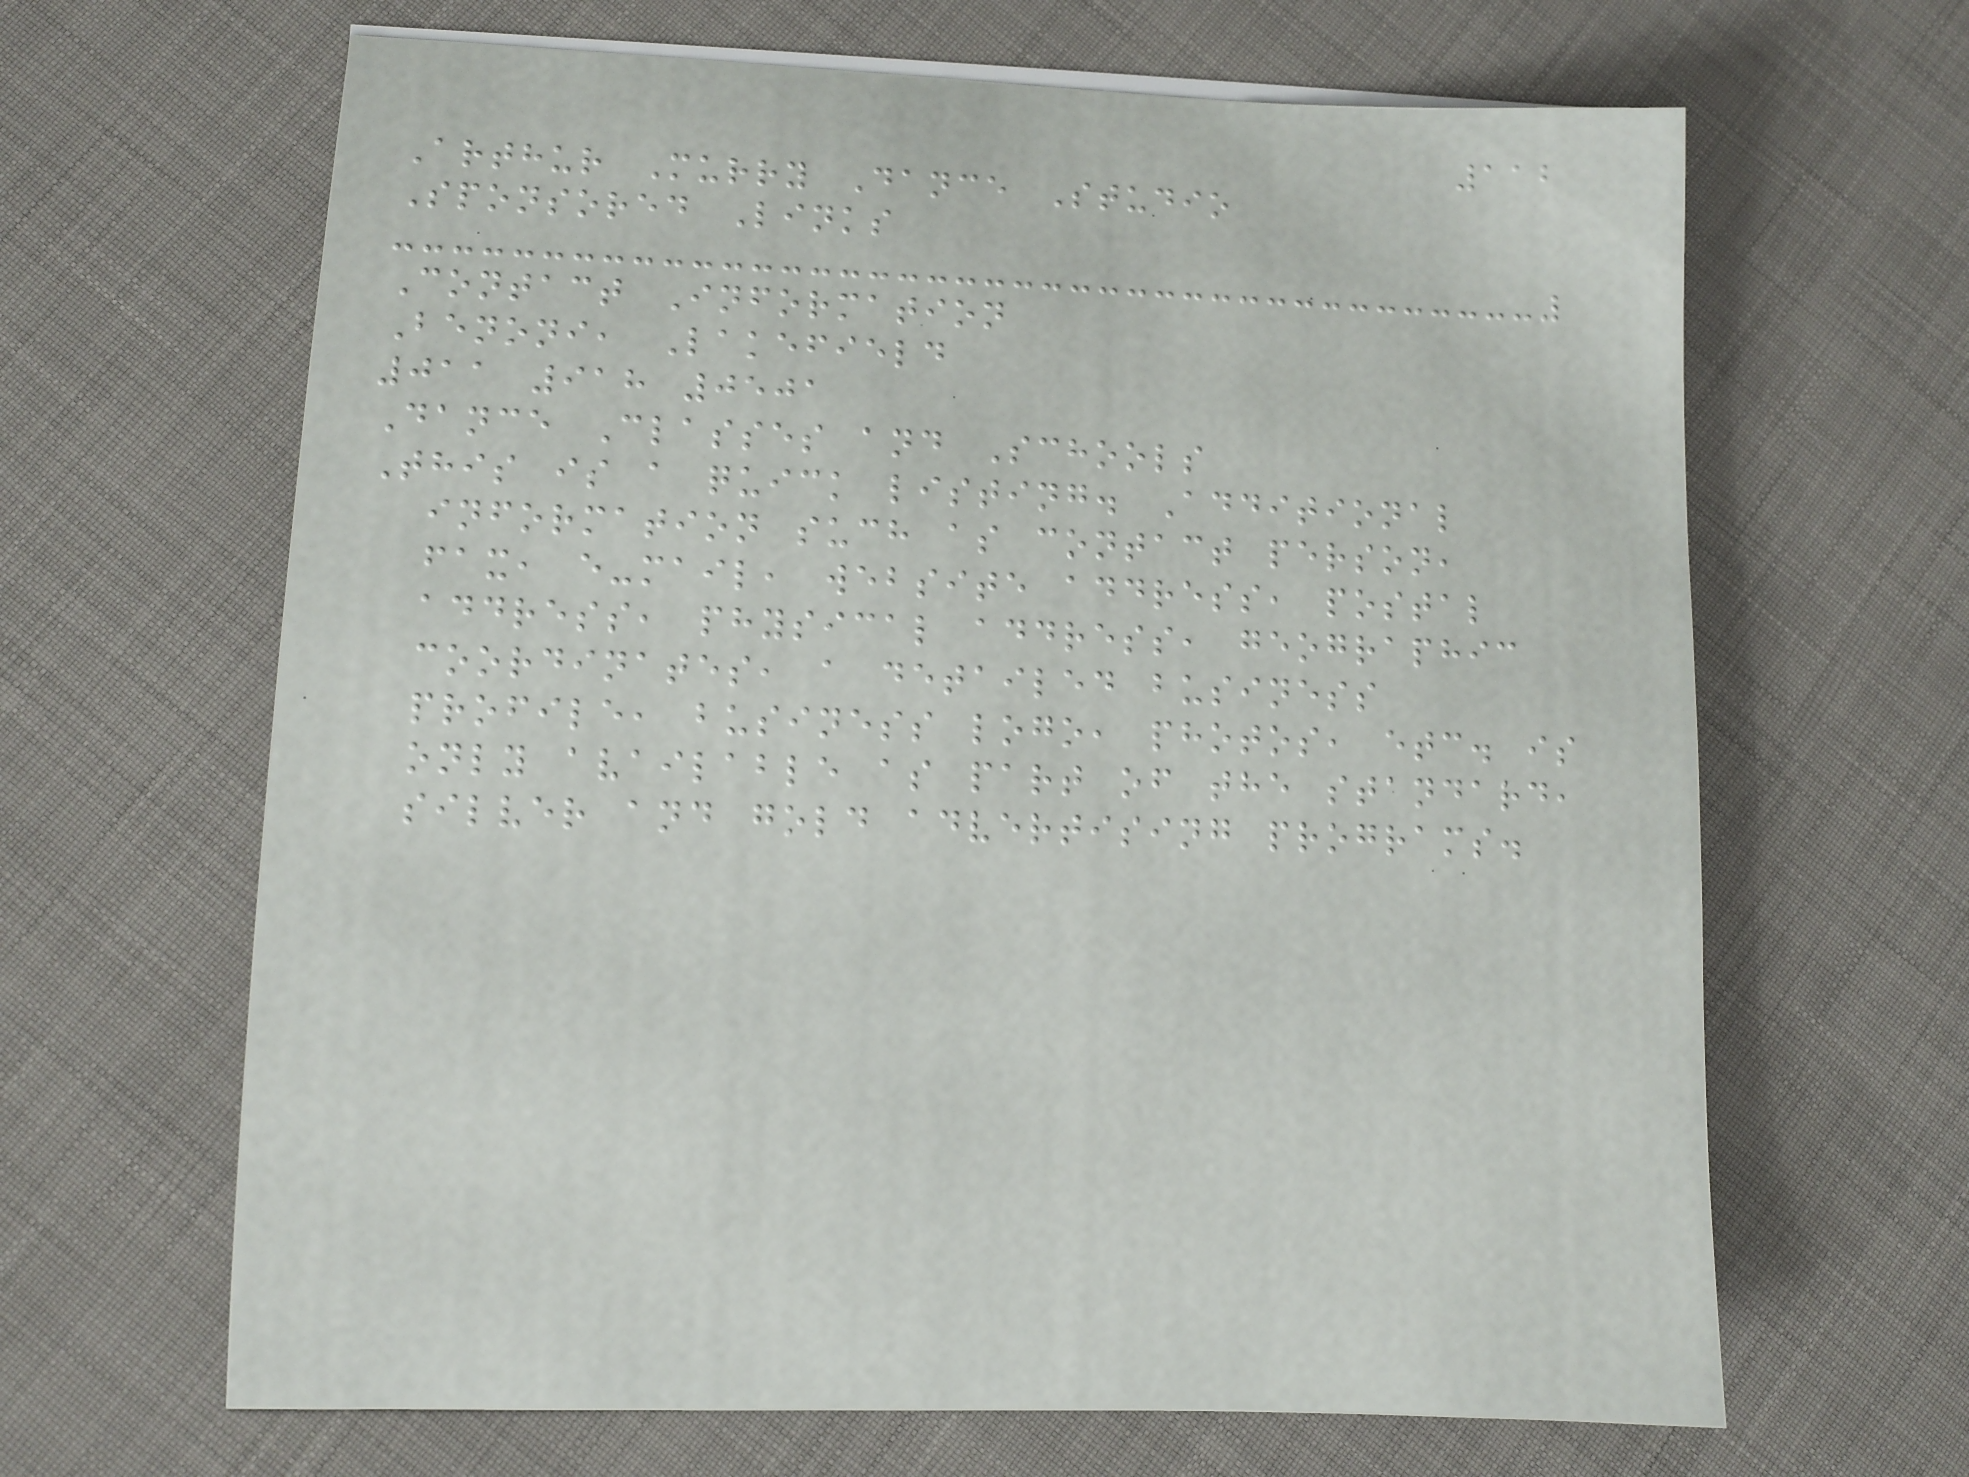112
Arthur Murry Dance Studio
Sponsored Links
Contact Information
Benoni, Lakefield
011 918 0501
Dance Classes and Schools
This is a quick listing. Additional
information such as contact person,
fax, e-mail, website address, postal
address, physical address, geographic
coordinates, a detailed business
profile, business logo, photos, etc. is
only available as part of the standard,
silver and gold advertising programs.
